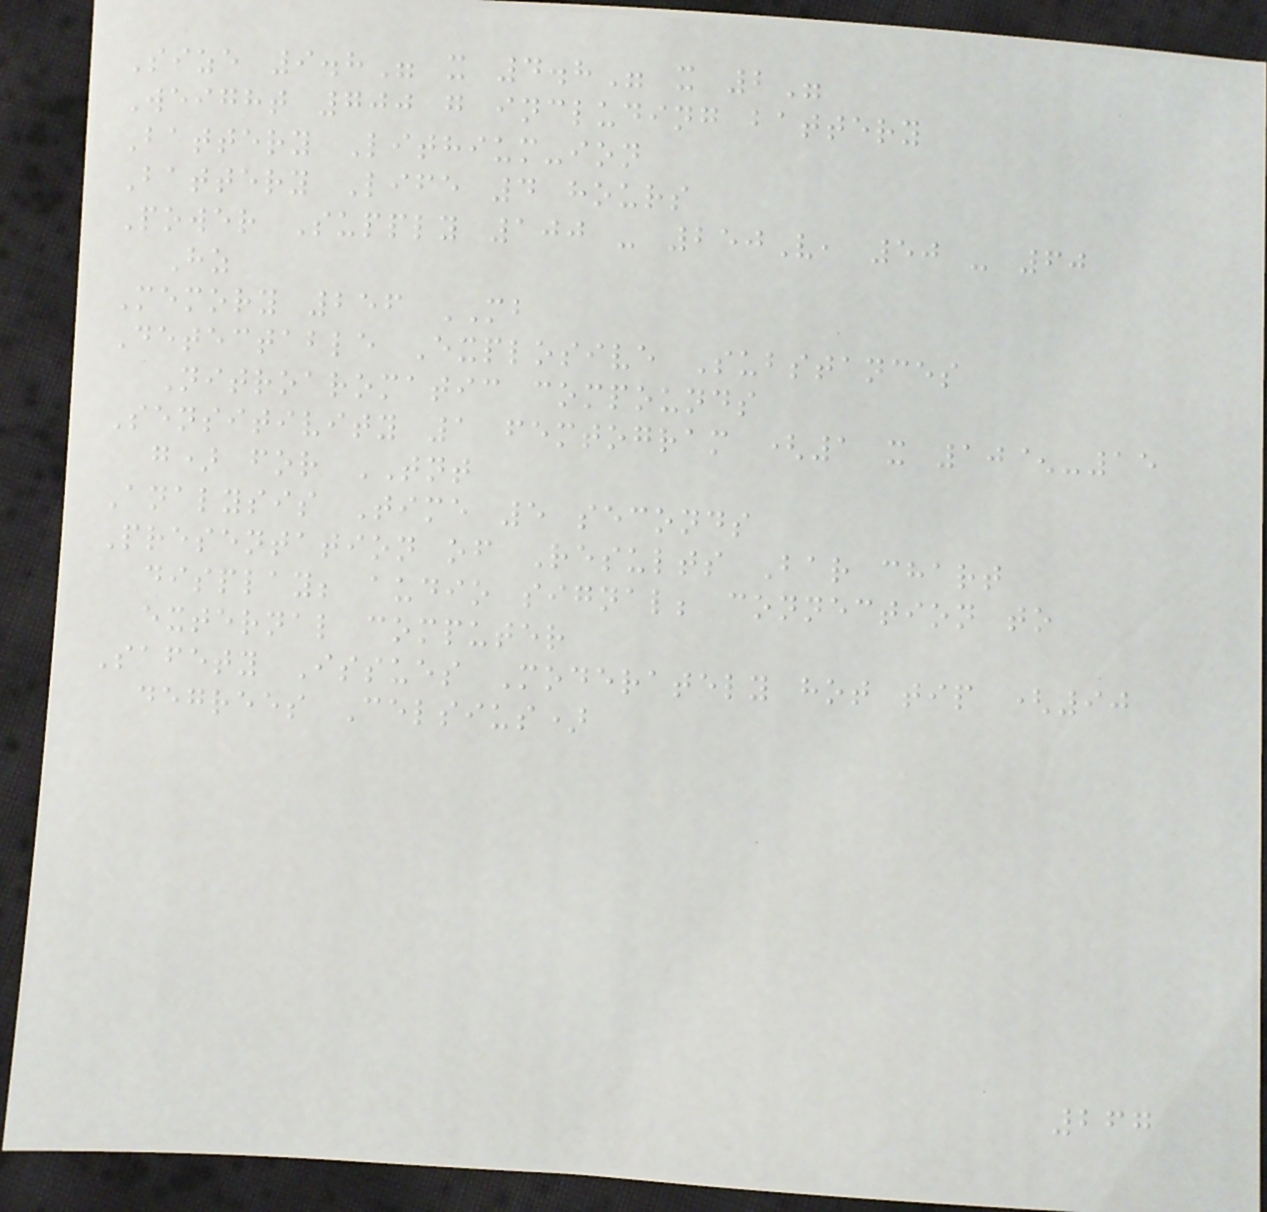Size 9.8" x 4.8" x 2"
Weight 700 g including battery
Battery Lithium-ion
Battery Life 4 hours
Power Supply 100 - 250V, 50 - 60
Hz
Memory 256 MB
Detectable Explosive Substances
Nitroaromatic compounds
Sensitivity 1 femtogram (1 x 10^-15
g) for TNT
Analysis Time 5 seconds
Presentation of Results Bar chart
display; audio signal; connection to
external computer
Safety Issues Moderately hot tip (90
degrees Celsius)
267
